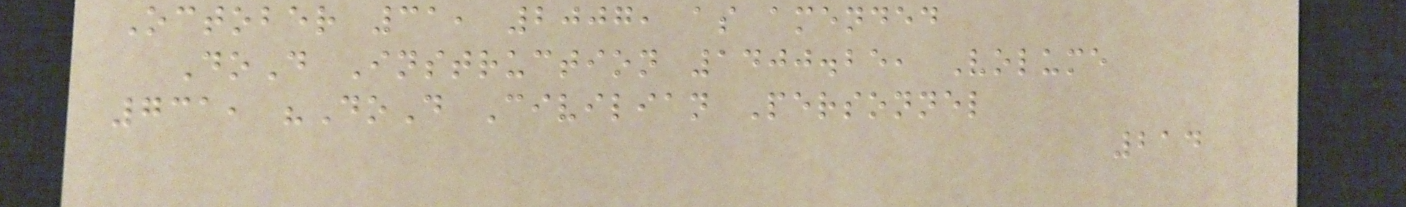October 31, 2007, as amended
DoD Instruction 1400.25, Volume
731, "DoD Civilian Personnel
214
